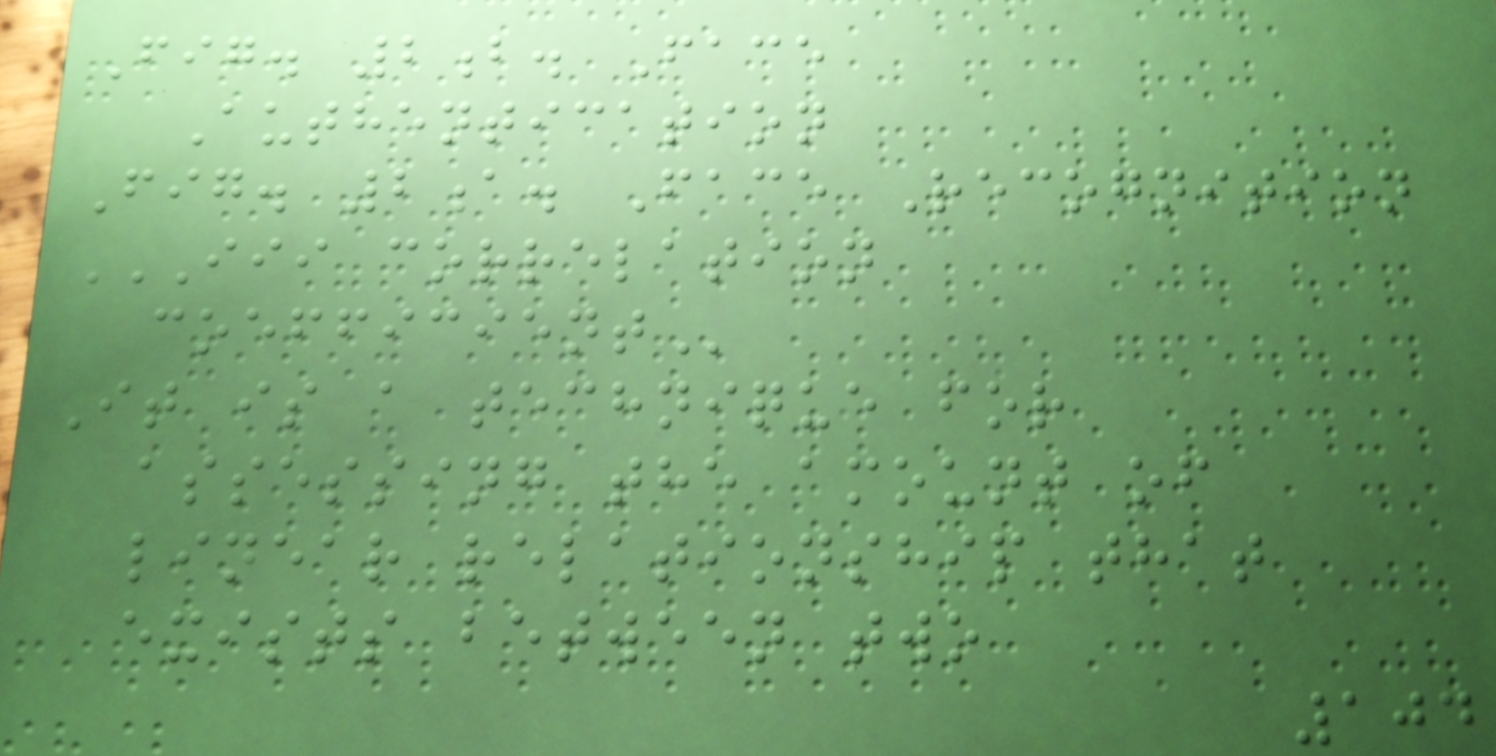Fig. 2b. Face
Authentication
Fig. 2a. Face Recognition
III CORRELATION
COEFFICIENT
It is a technique for
assessing the amount of
linear relationship that
exists between two
104
